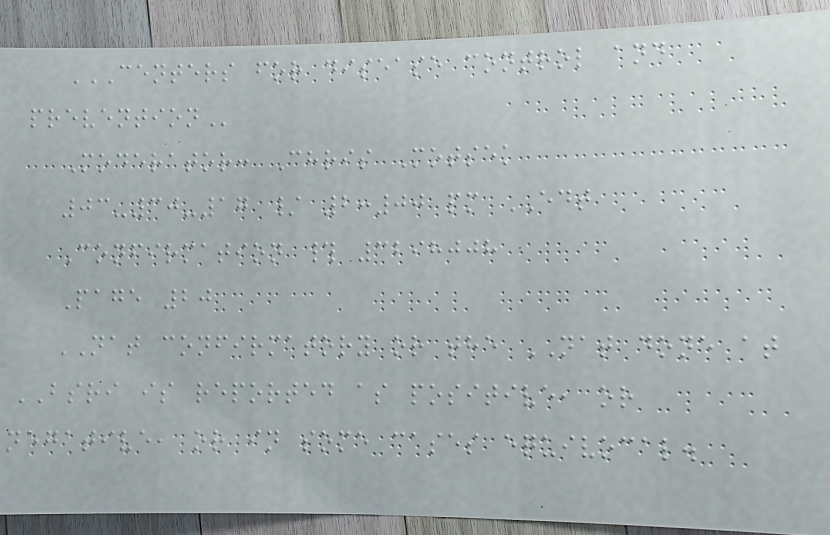CENTERS FOR DISEASE CONTROL AND
PREVENTION
Moderator: Chris Motsek
03-30-17 / 2:00 pm EDT
Confirmation # 3298008
Page 20
NAT confirmatory or the NAT done at
BSRI is reported as positive, or
negative, or in some cases equivocal.
